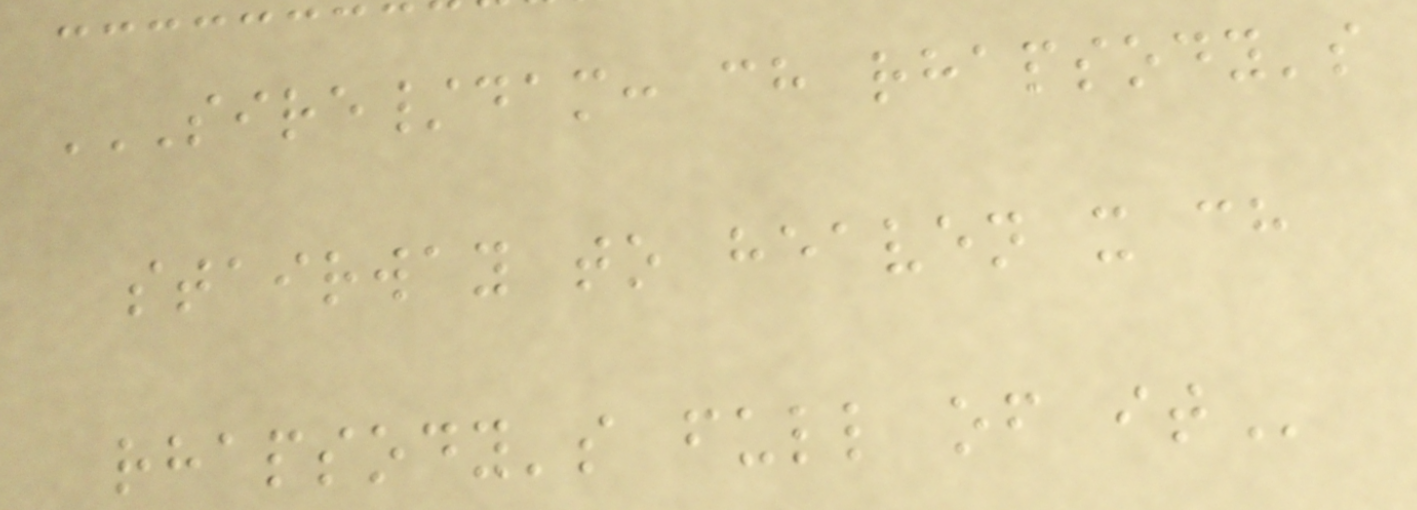SIRE/DAM: CH RHAPSODY'S
STAIRWAY TO HEAVEN X CH
RHAPSODY'S FULL OF IT
